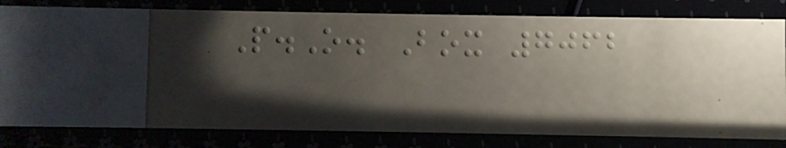P.O. Box 7062
